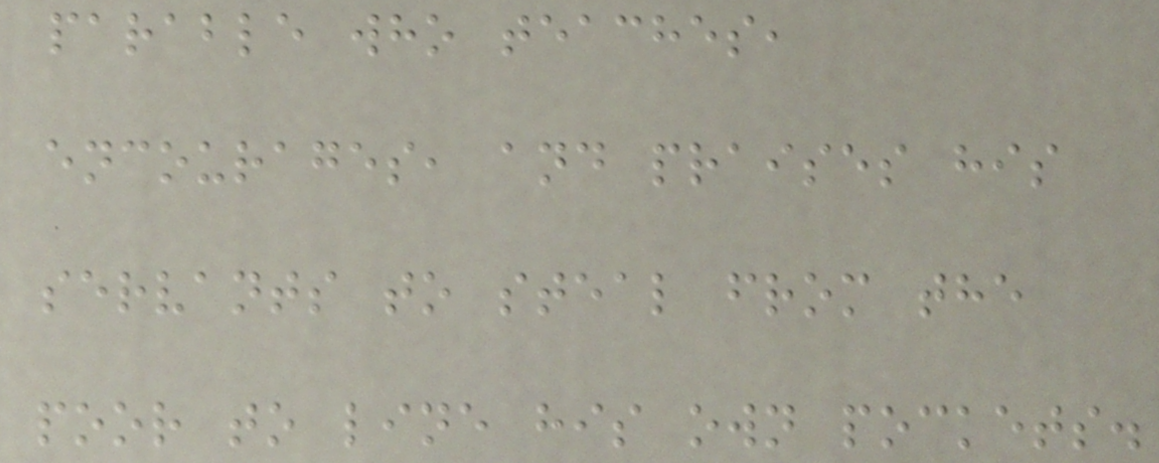parable who teaches,
encourages, and praises his
servants to steal from the
poor to line his own pockets.
